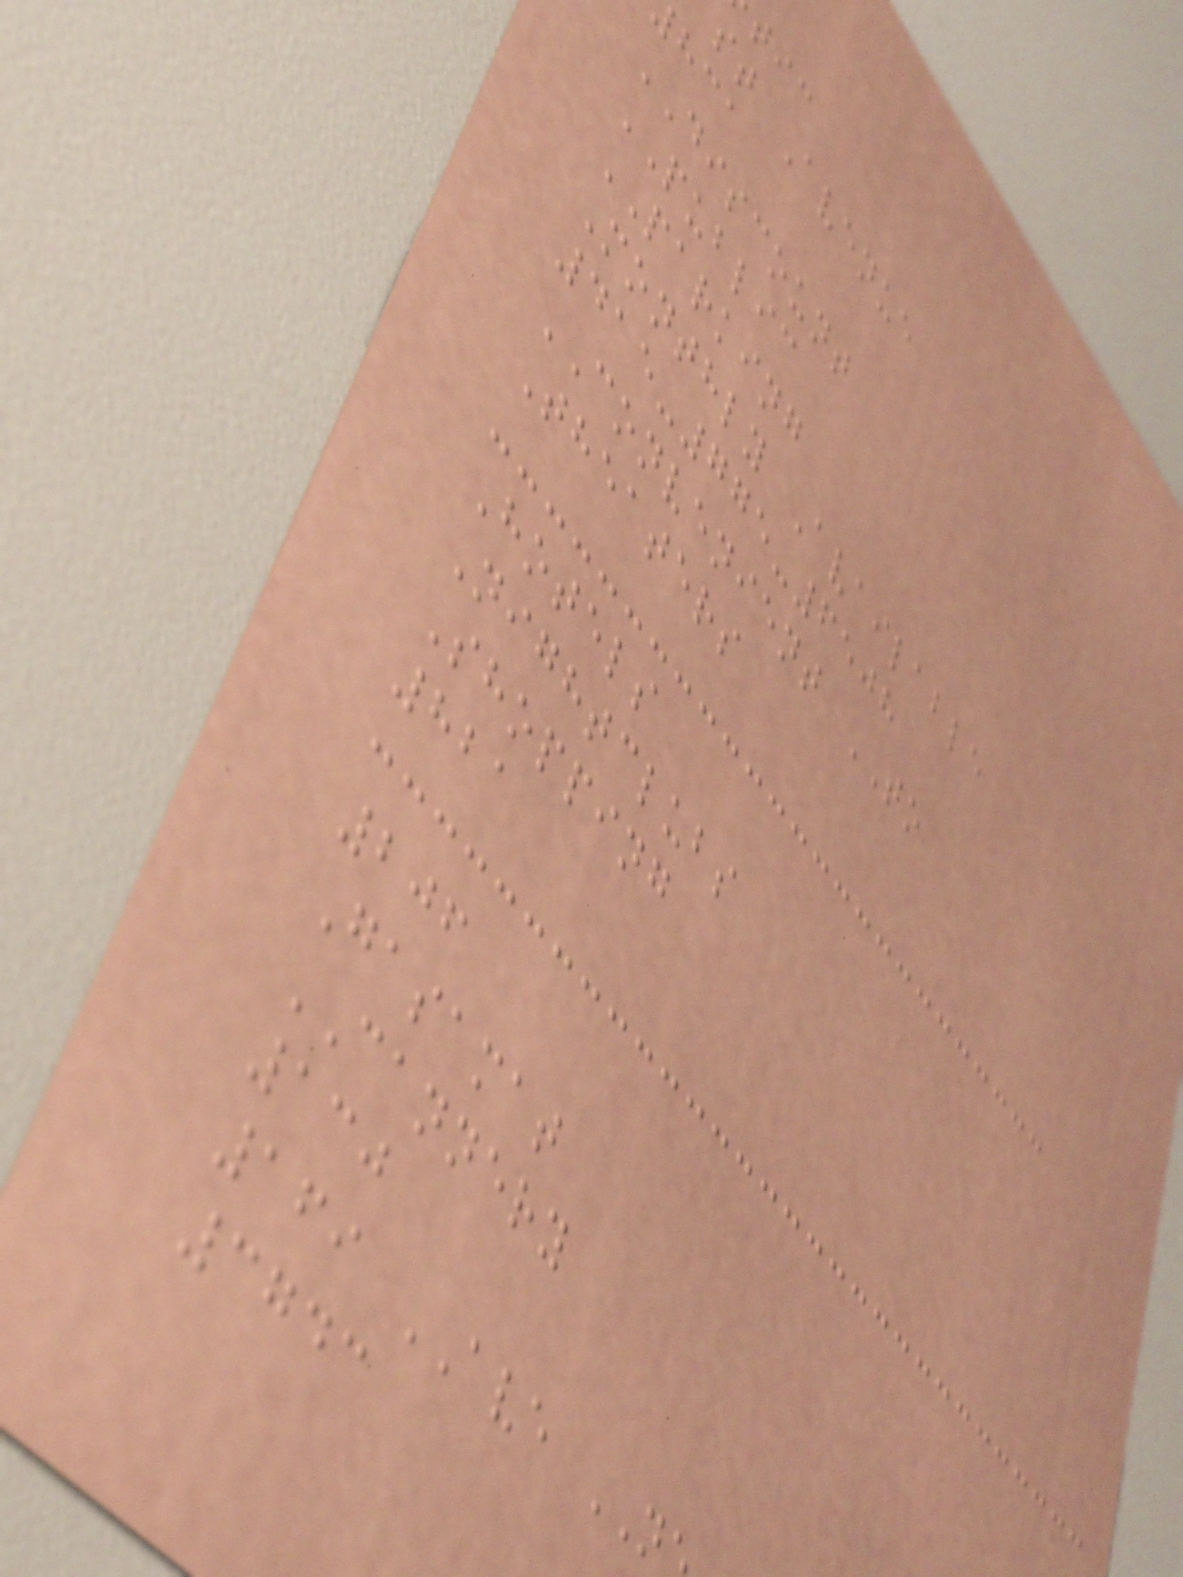st Avenue
DISCOUNT
PUBLIC
PARKING
Monthly Available
415-775-6508
CONVENIENT TO
Theaters
Hotels
Nightclubs
Shopping
821
206
Gasamat
CANNERY
130
169 AVE
3743
